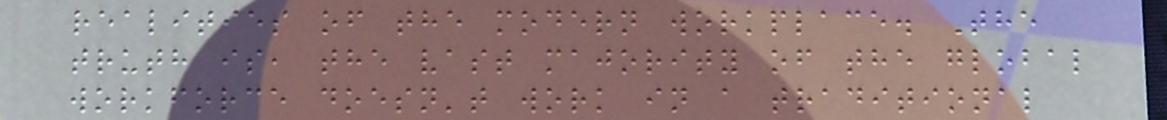realities of the modern workplace. The
truth is, the vast majority of the global
workforce doesn't work in a traditional
